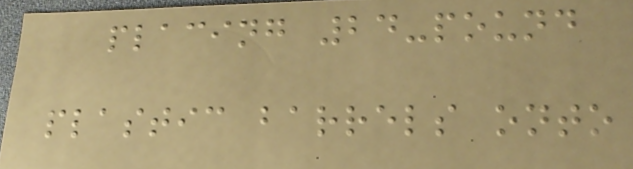placing 24-pound
plastic barrels onto
